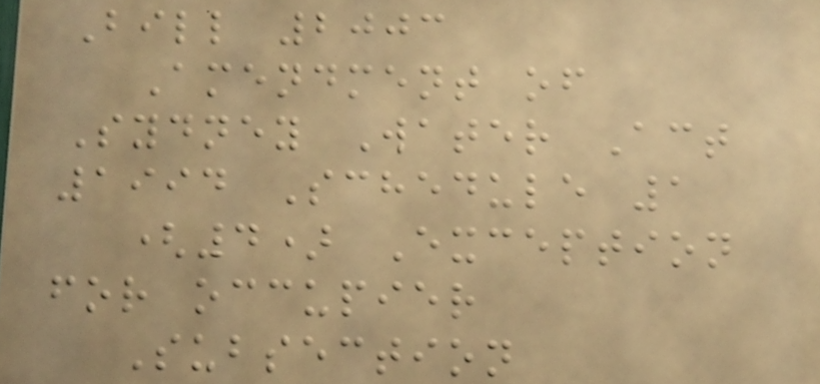Bill 2003
Amendment of
Sydney Water Act
1994 Schedule 1
(4) Exception
for occupier
Subsection
